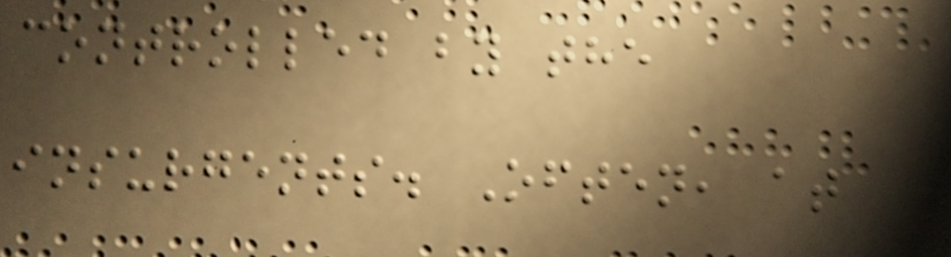controlled by the
insurgents. Often, at
